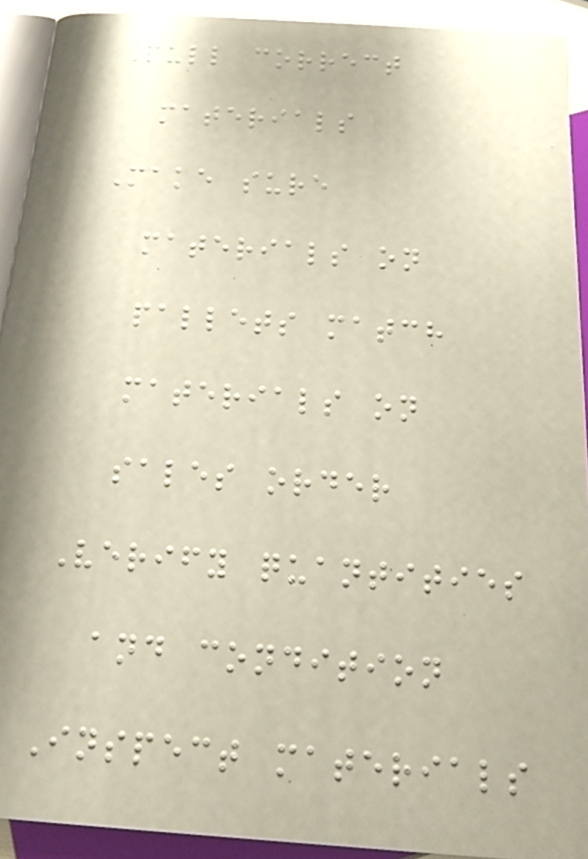Pull correct
materials
Make sure
materials on
pallets match
materials on
sales order
Verify quantities
and condition
Inspect materials
